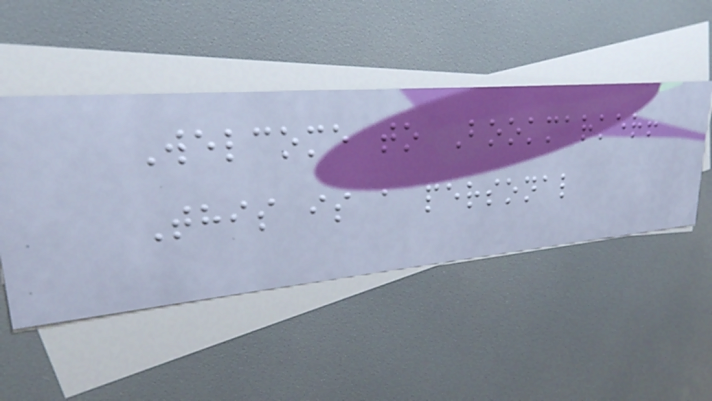Welcome to Bookmarker!
This is a personal
